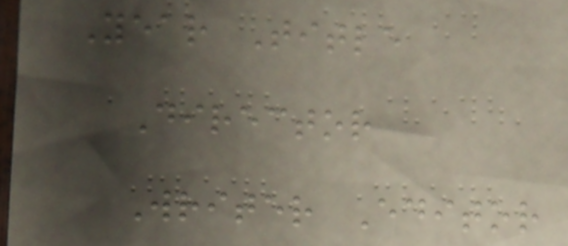Year Title
Director
Writer Editor
